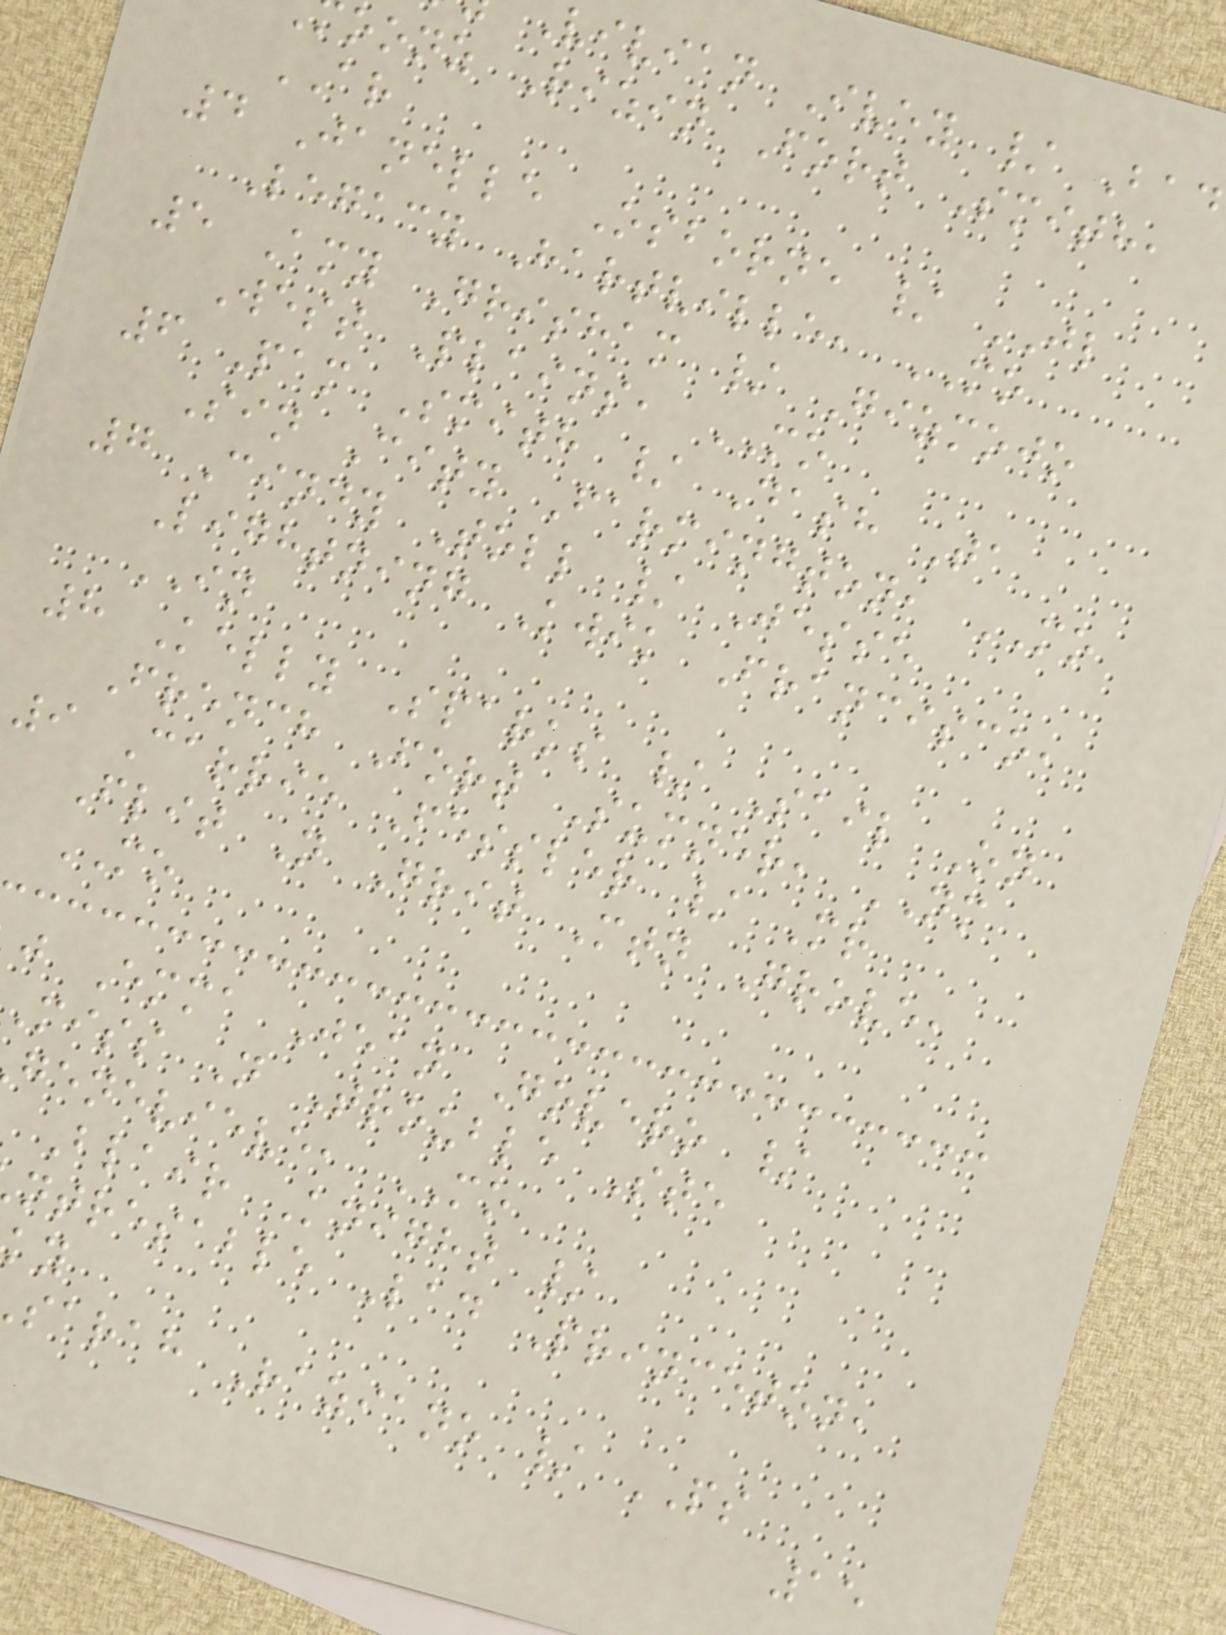vivian Ivey / Bad
oonz Rizin Fort Smith,
AR
4 Janelle Osborne / JL
Legacy Hartville, MO
5 Amy Grisham / Gizmojo
West Plains, MO
6 Pam Smith / Dash Ta
Sin City Farmington, MO
7 Cindy Toll / Jesse
Lightning Kwik Francisco,
IN
8 Kelly Sparks / Sail On
French Fort Sumner, NM
9 Carrie Fessler / Mr
Flit N Grit Mtn Grove,
MO
j Emma Jean Govero /
miss N Trouble Ste
genevieve, MO
Blair Knight /
ntresable Lad Princeton,
sarah Raziano / PS
15
